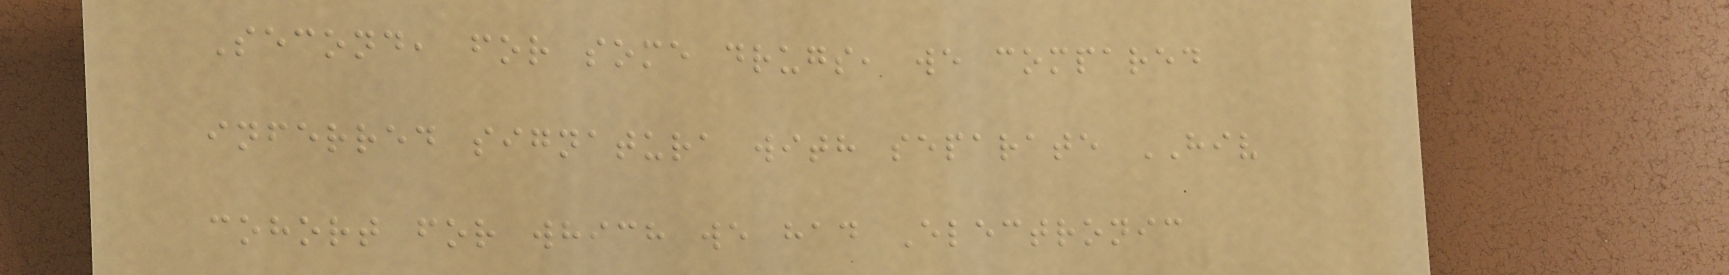Second, for some drugs, we compared
inferred signatura with separate HIV
cohort for which we had Electronic
